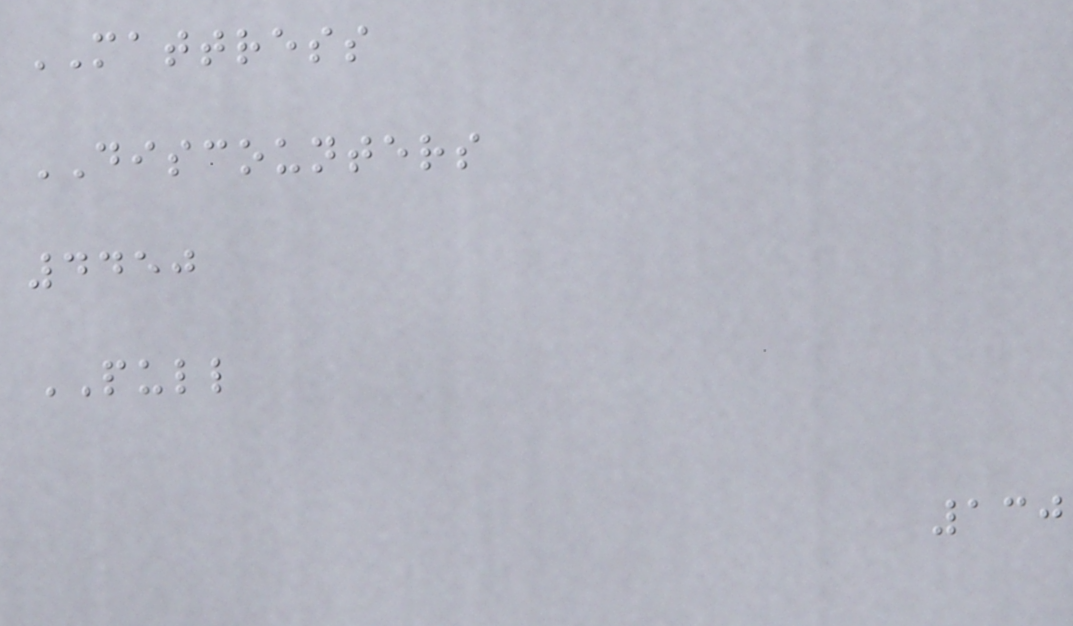MATTRESS
DISCOUNTERS
4450
PULL
130
